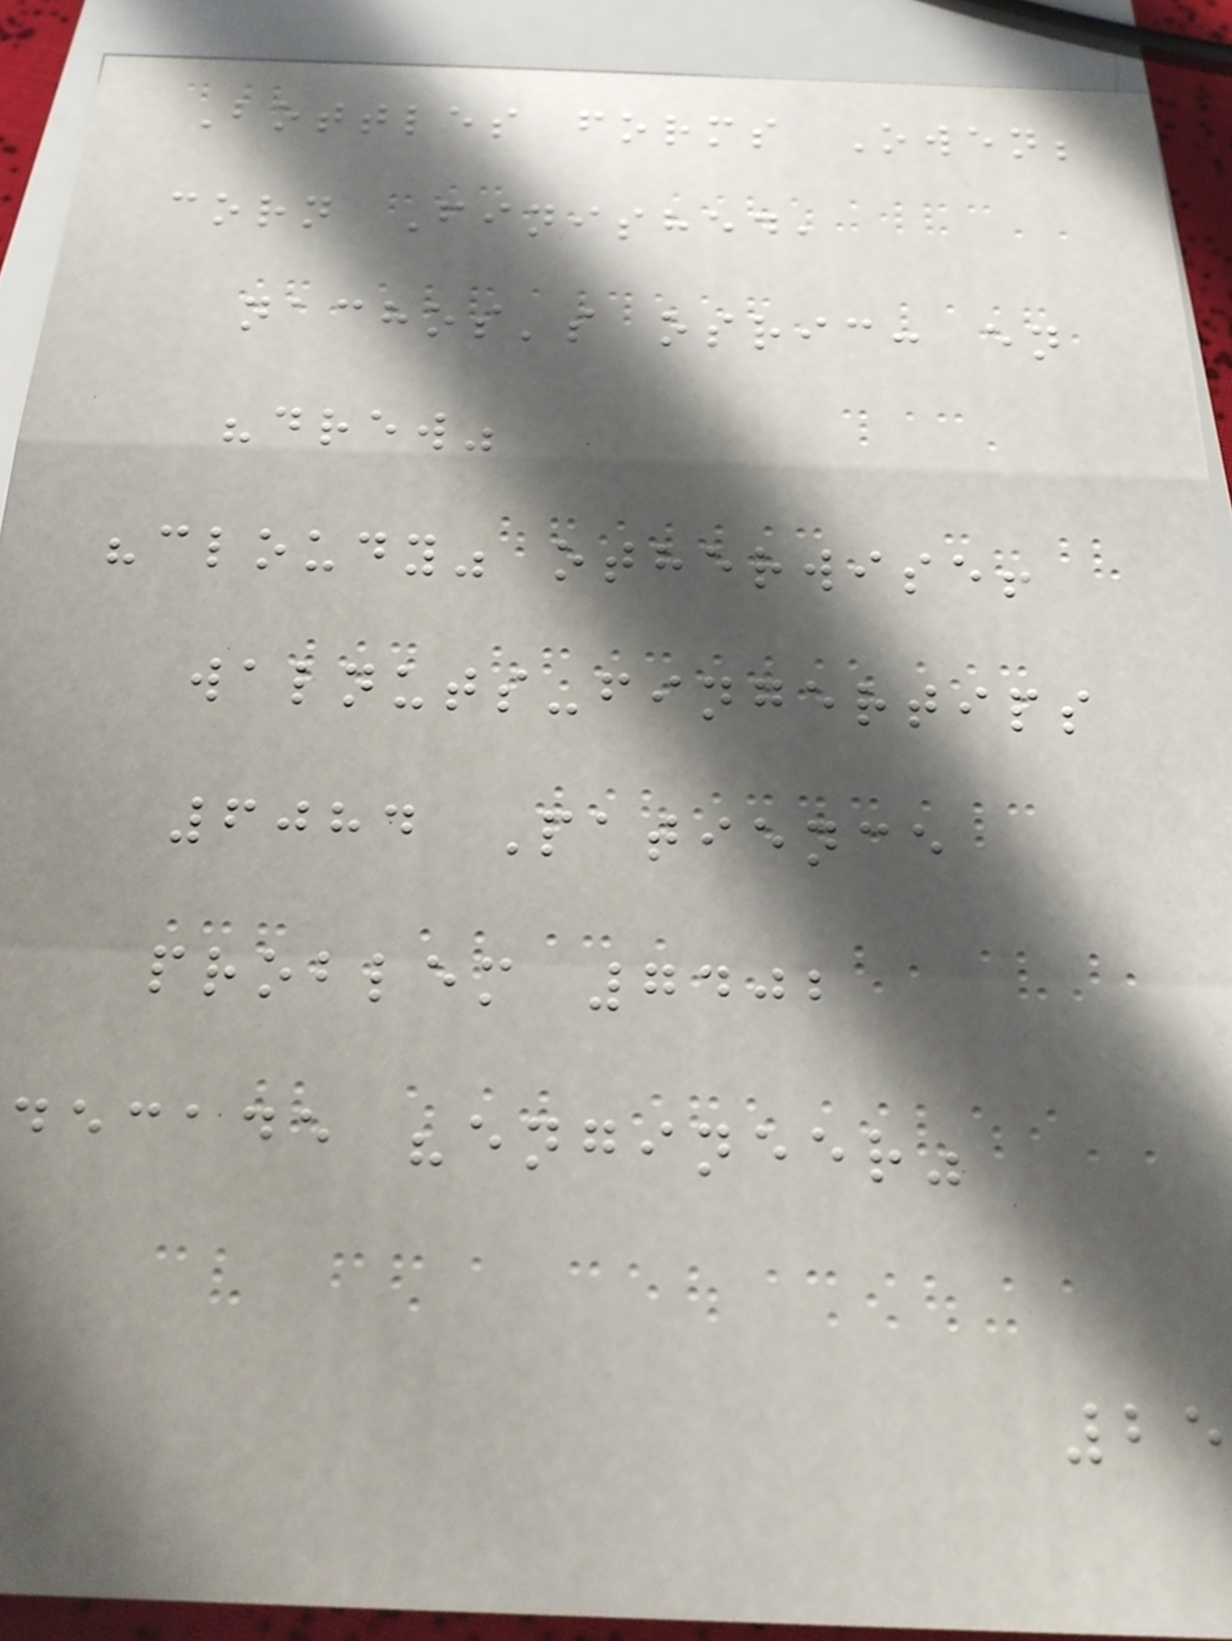Bottles forms Owen;
corn Finished,
nachos's osric: en
"drew"
"cloudy" otherwise!
walnuts-fingertips
6084 Patience
problem 7402
decade "engineer"
25
